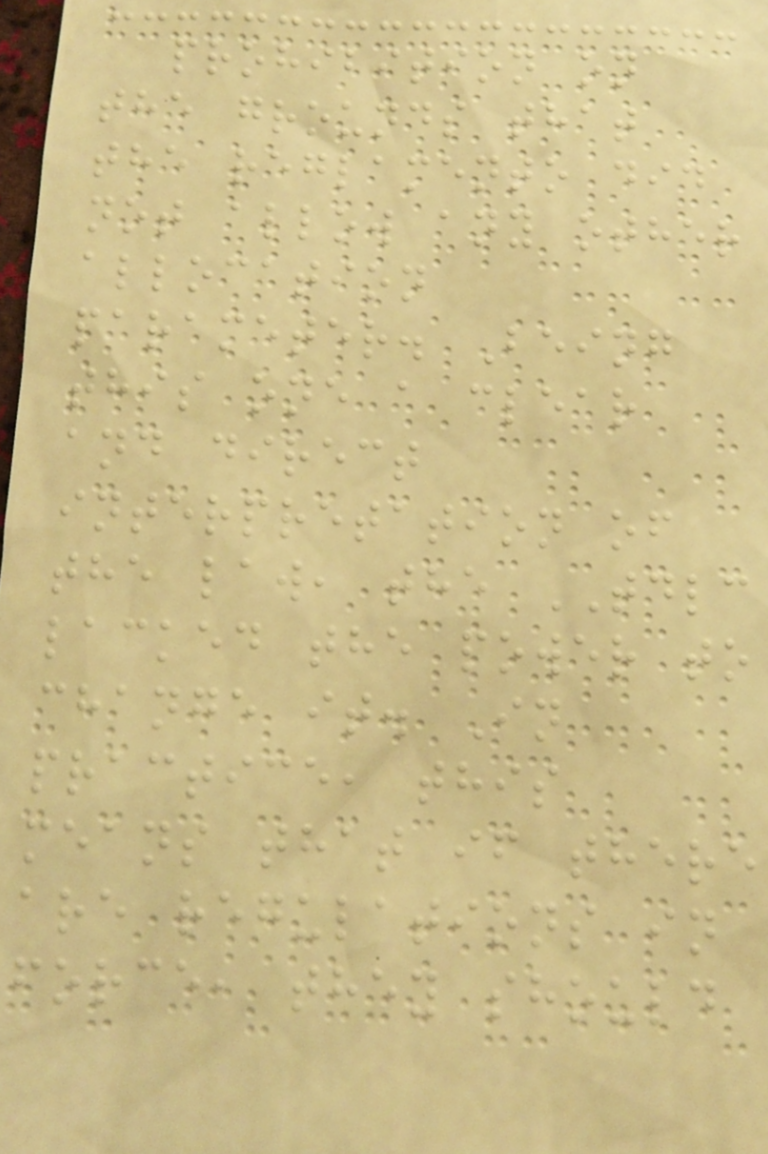prohibition on
the grounds that
the reglamento did
not allow any other
allocation
parameter. Being
this one a clear
and direct
interpretation of
the law, the TDLC
lacked the power to
change it. In
practice, this
means that if there
are regulations in
force, they should
